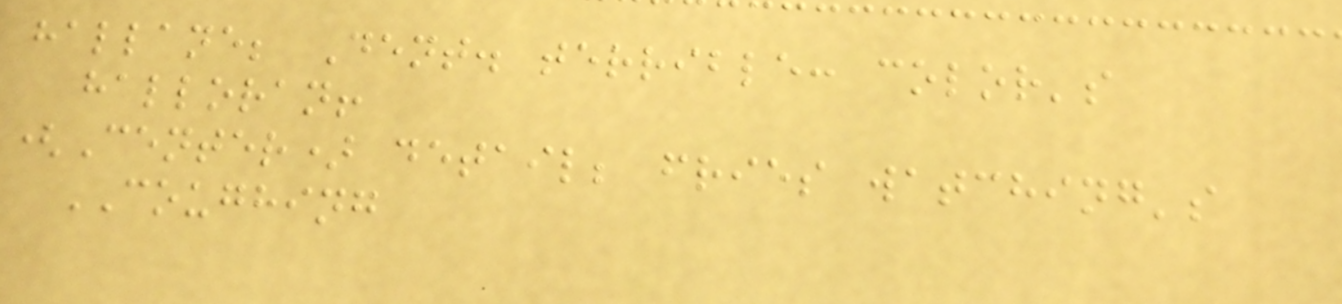hallane; Dent. terrible: color's
halloran!
(Center) detail; fries watching's
COUGHING
